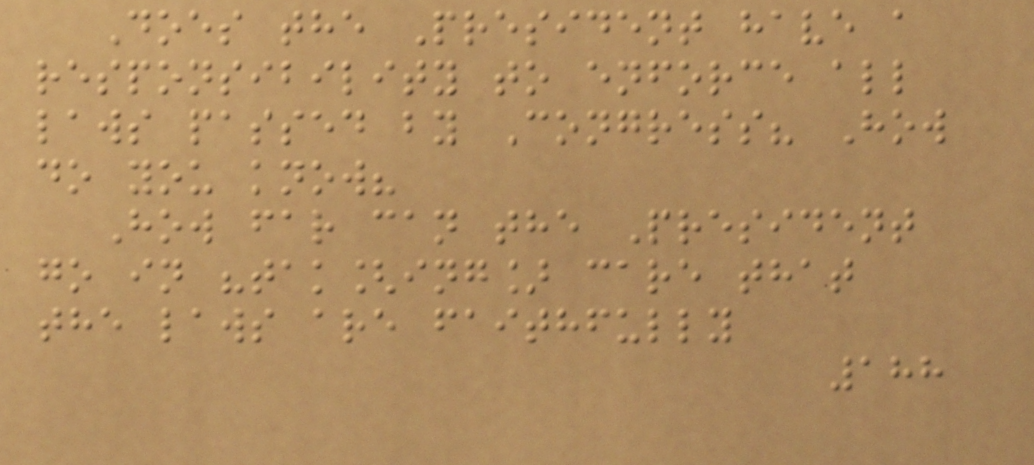Does the President have a
responsibility to enforce all
laws passed by Congress? How
do you know?
How far can the President
go in "tak[ing] care that
the laws are faithfully
188
